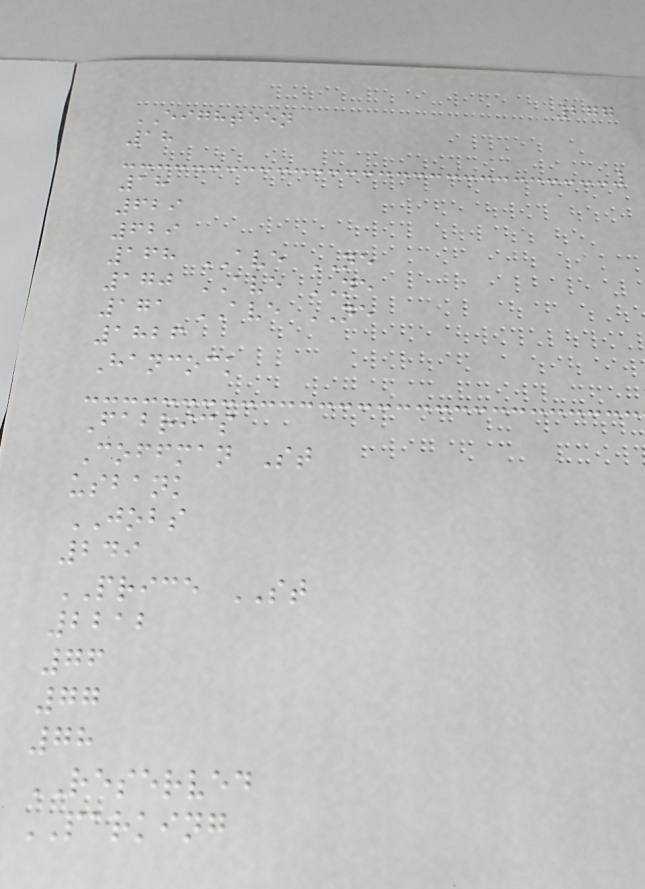277
EIGHTEEN
18
18
629
629
168 AVE NE
170 AVE NE
171 AVE NE
1826
Hancock
Fabrics
Coffman St
usbank
JOBS
249
PRICE ST
2212
76
77
78
RESERVED
PARKING
